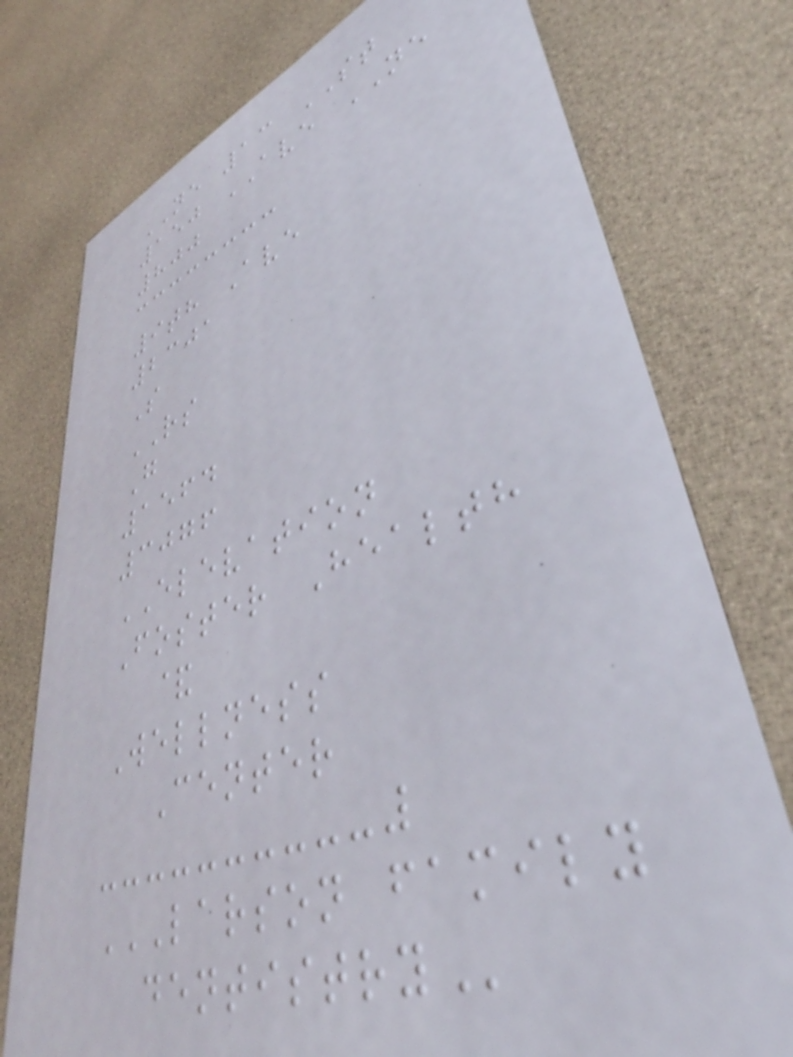NE 13 ST
150 AVE NE
800
9th Ave
2301
S
RS
G
1564
3076
ELEVATION
Foster Health
&
Wellness
Center
LARSON FAMILY
DENTISTRY
